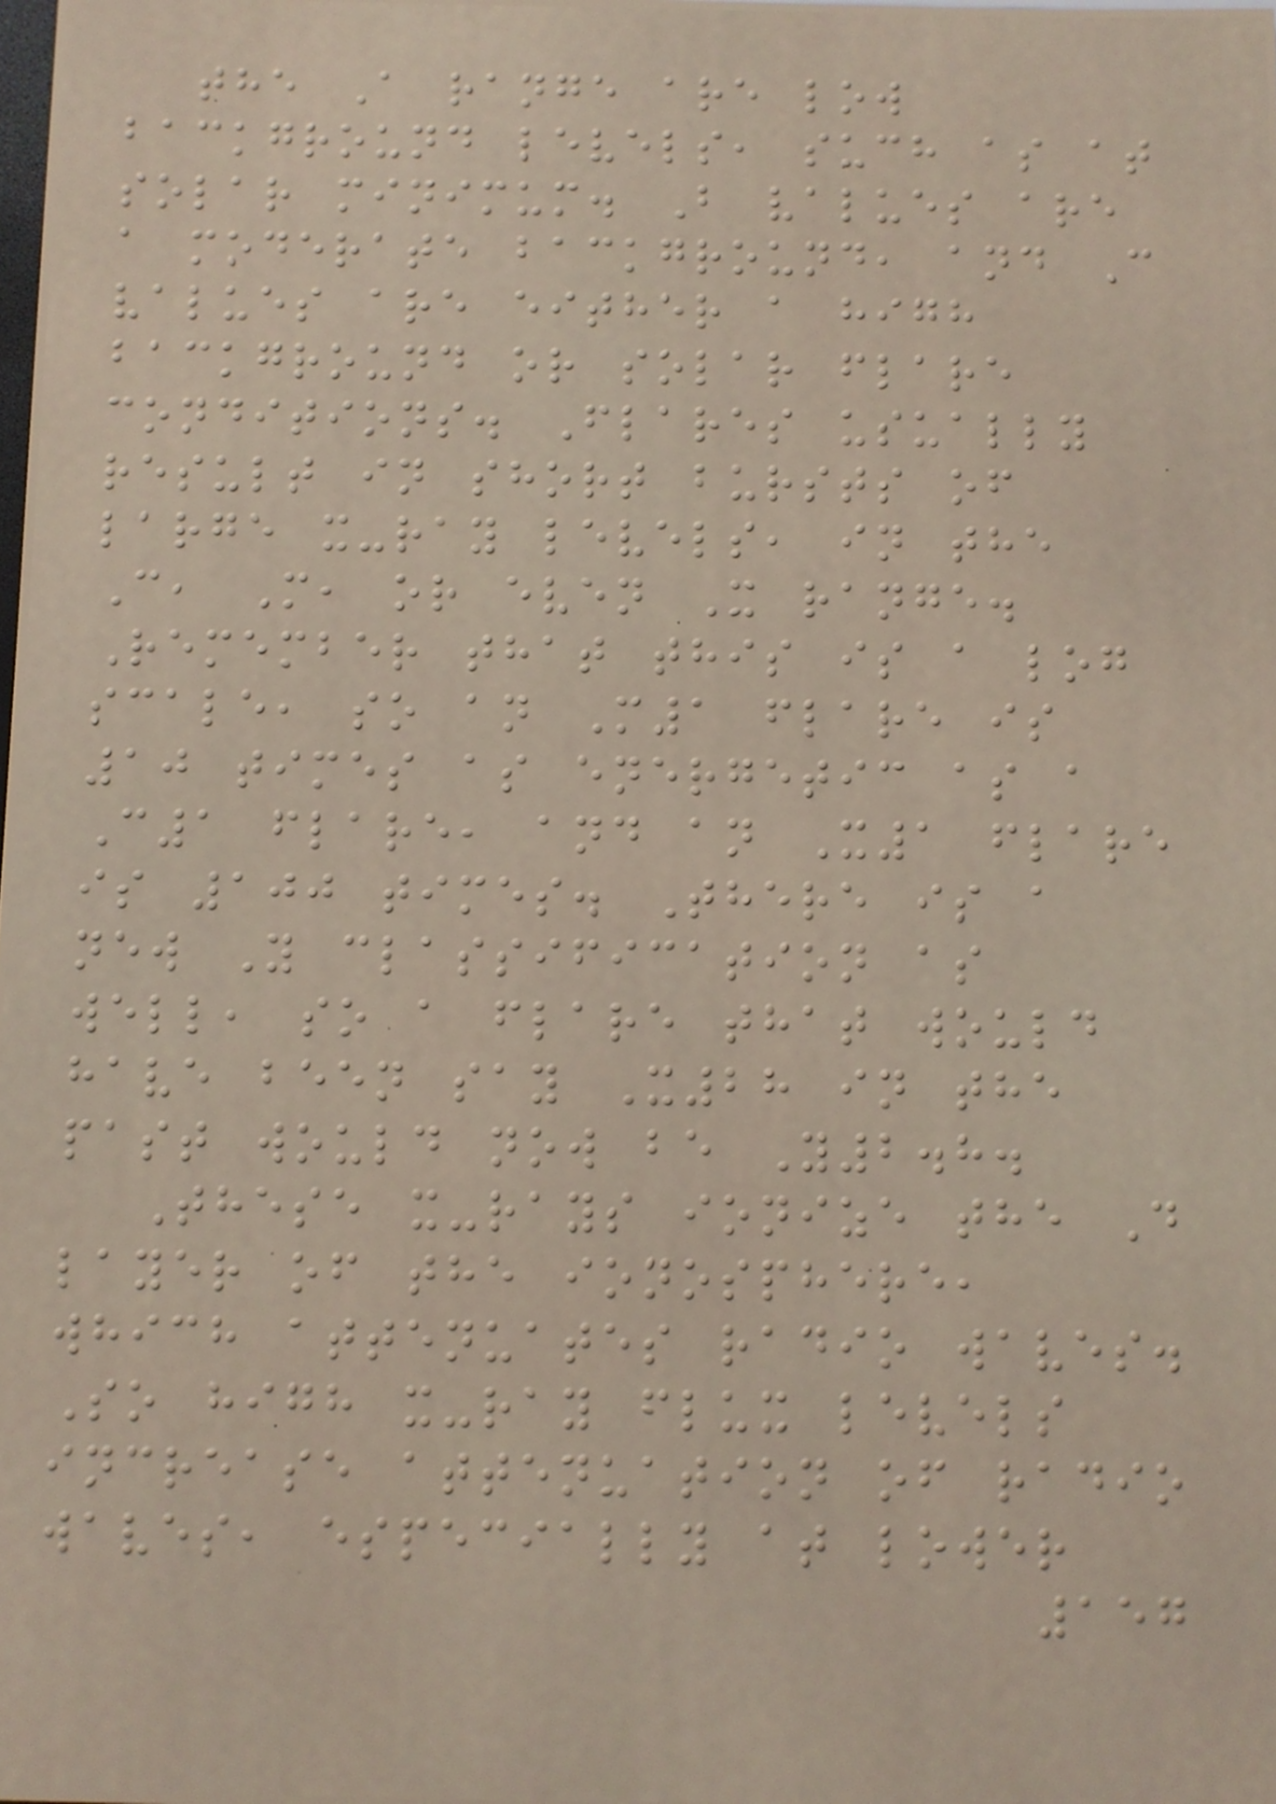the A range are low
background levels, such as at
solar minimum. B values are
a moderate background, and C
values are either a high
background or solar flare
conditions. Flares usually
result in short bursts of
large x-ray levels, in the
C, M, or even X range.
Remember that this is a log
scale, so an M1 flare is
10 times as energetic as a
C1 flare, and an X1 flare
is 100 times. There is a
new Y classification as
well, so a flare that would
have been say X28 in the
past would now be Y2.8.
These x-rays ionize the D
layer of the ionosphere,
which attenuates radio waves.
So high x-ray flux levels
increase attenuation of radio
waves, especially at lower
157
